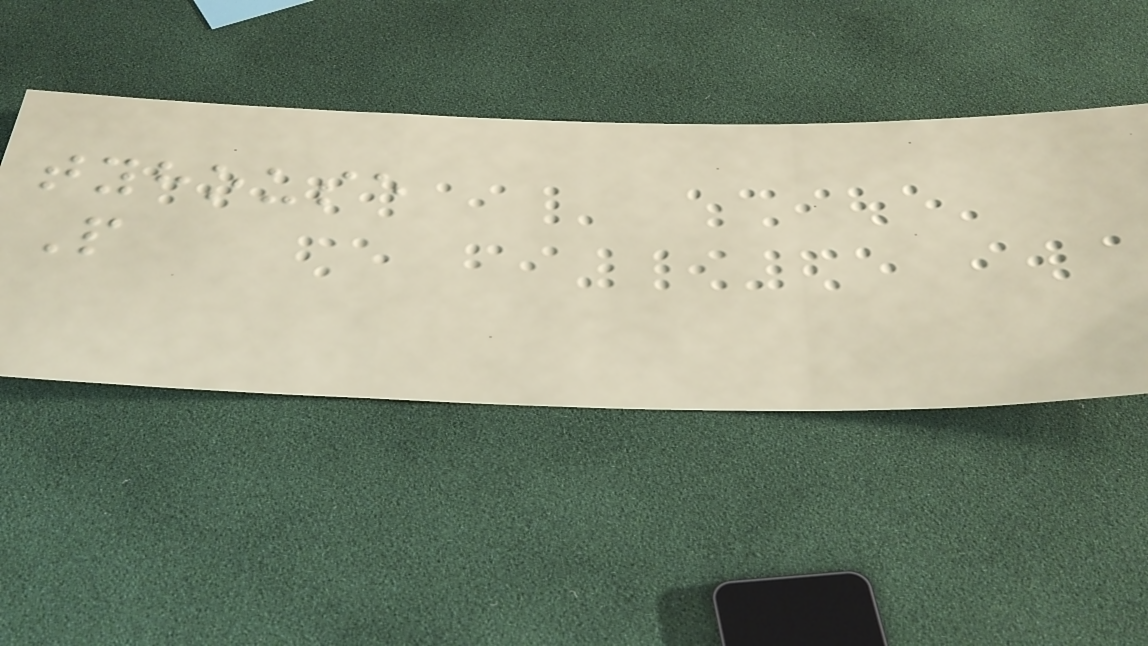tyhouse
P
